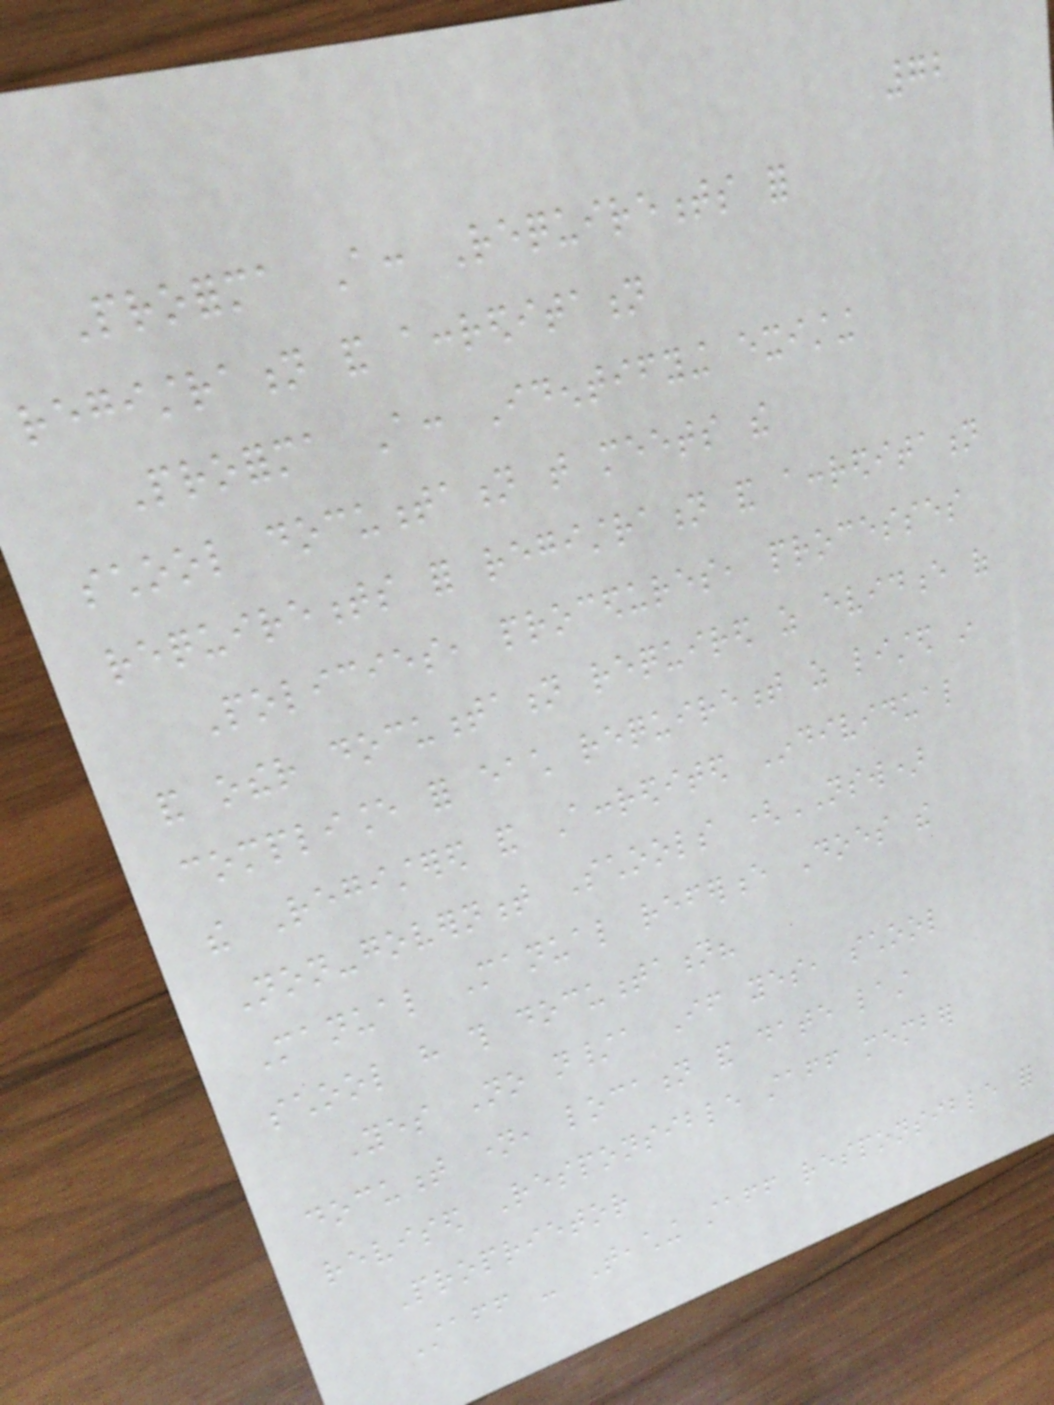72
Proforma A: Requirements for
registration and accreditation
Proforma A: Identifying existing
school documentation that meets the
requirements for registration and accreditation
Policies, procedures, processes
and other documentation required as evidence of
compliance for each requirement as listed in
the Registered and Accredited Individual
Non-government Schools (NSW)
Manual Manual reference Does the
school have this documentation?
Yes No n/a If yes, school
document name, location and date last
revised Responsible staff member
Proprietor
Staff - Teaching staff responsible for
